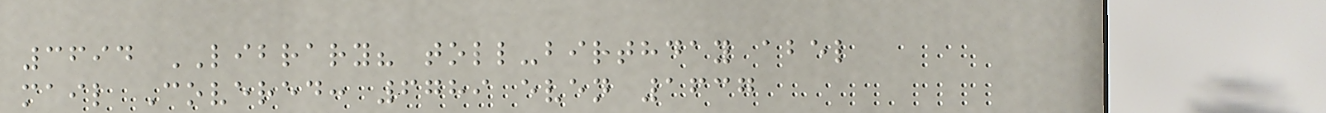3694 LIBRARY? toll-birthday abel
mail Covered: 6789 even 1637
